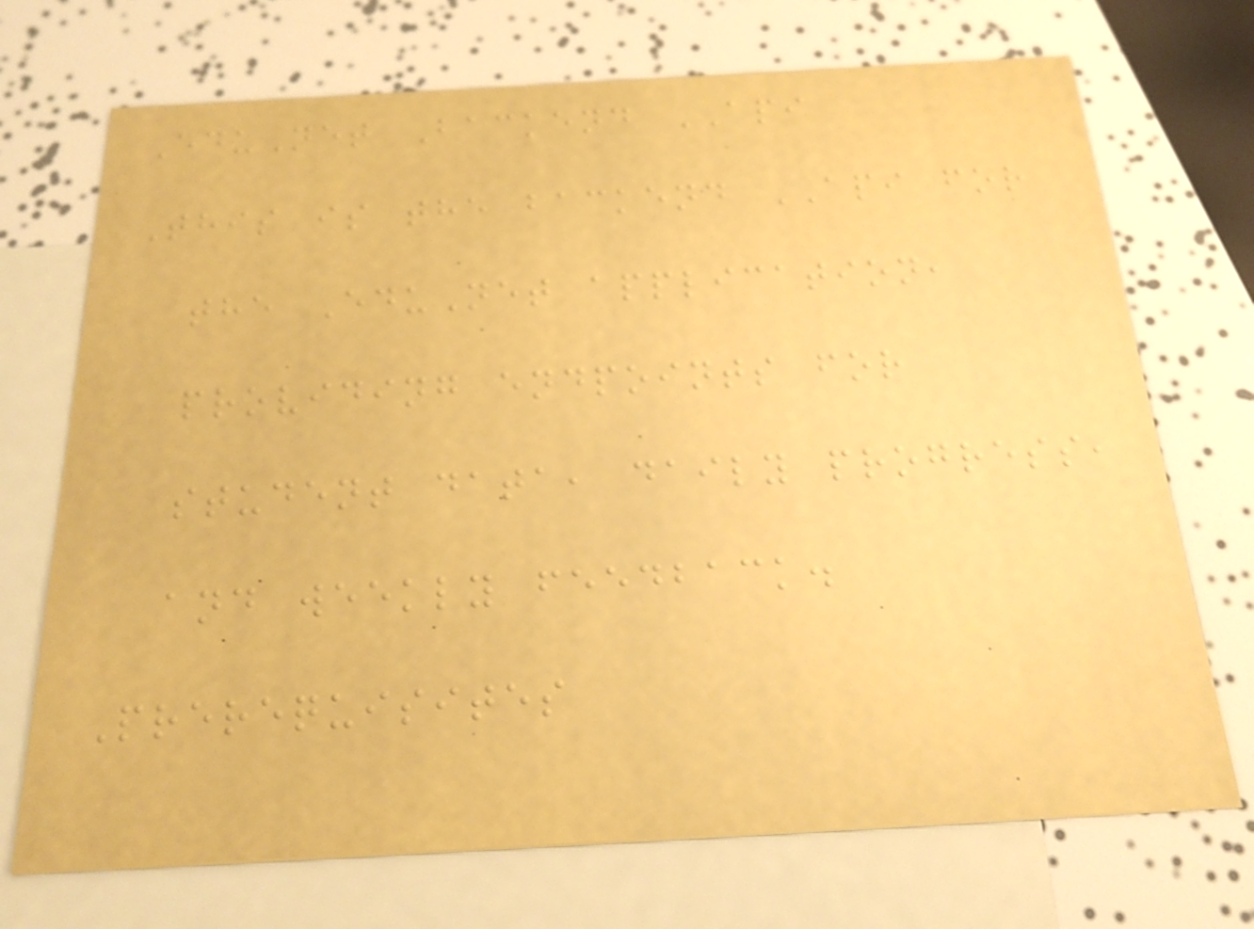EduNet Backend API
This is the backend API for
the EduNet application,
providing endpoints for
student data, daily progress,
and weekly feedback.
Prerequisites
